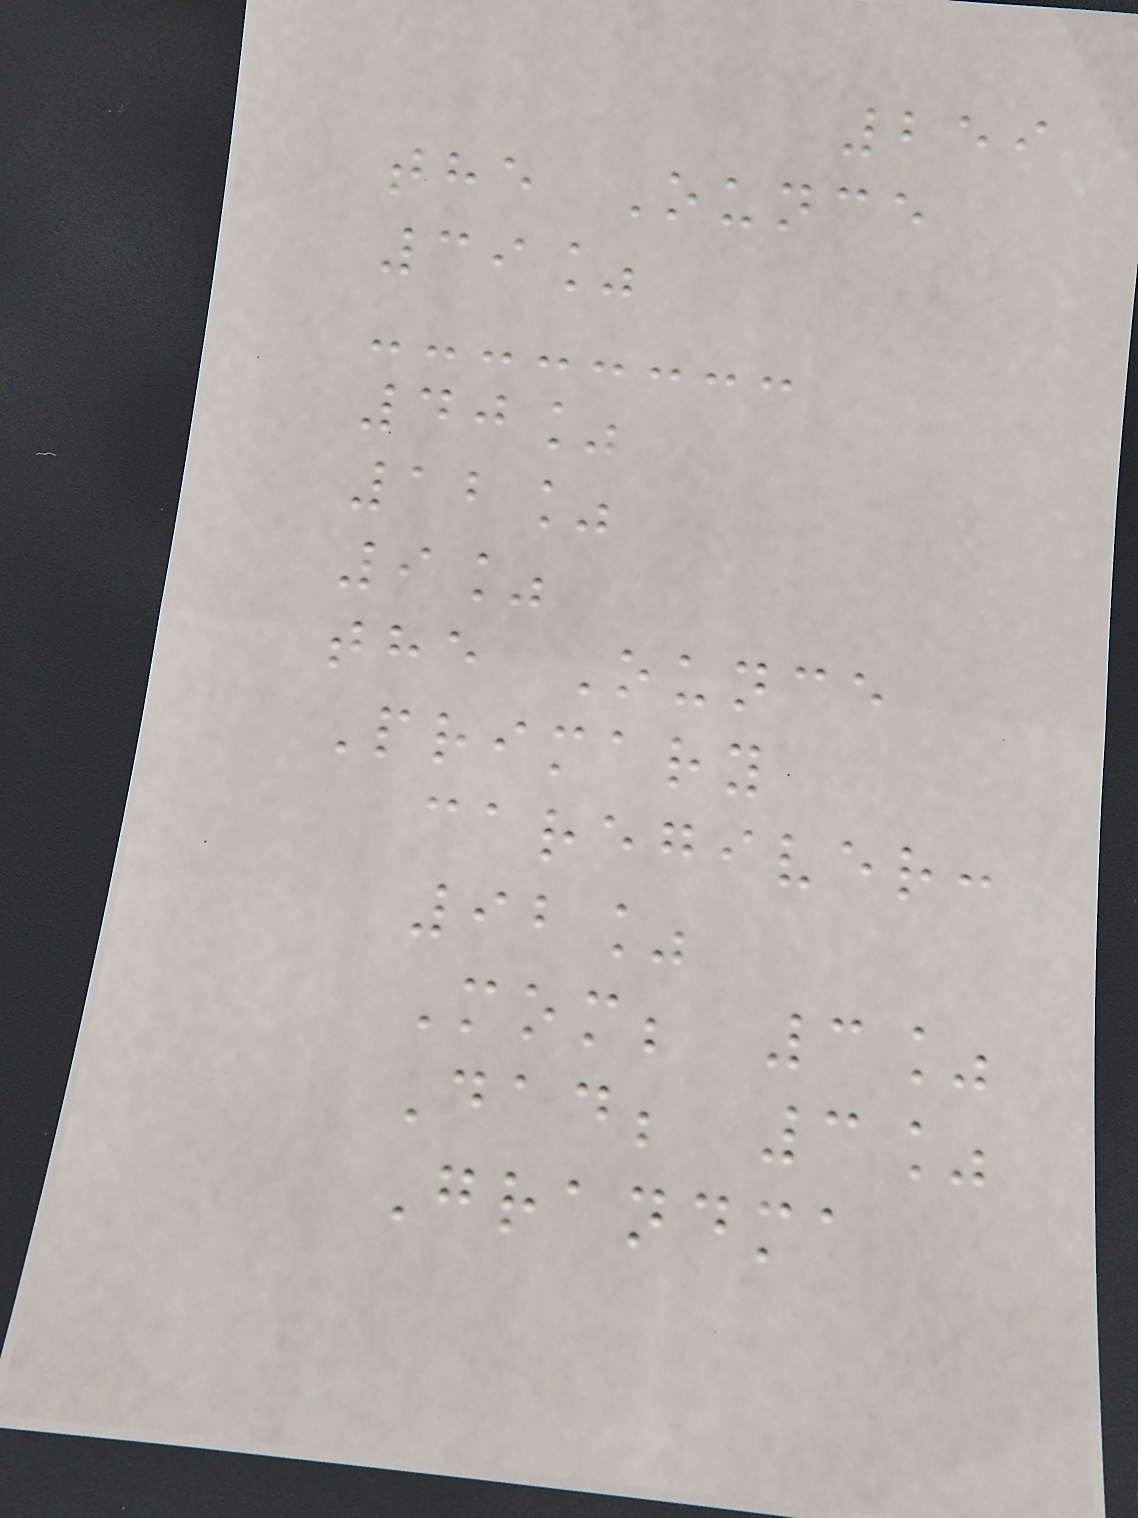259
the Ounce
39%
40%
12%
9%
the Ounce
Primary
caregiver:
92%
Mom; 3%
Dad; 3%
Grandma
